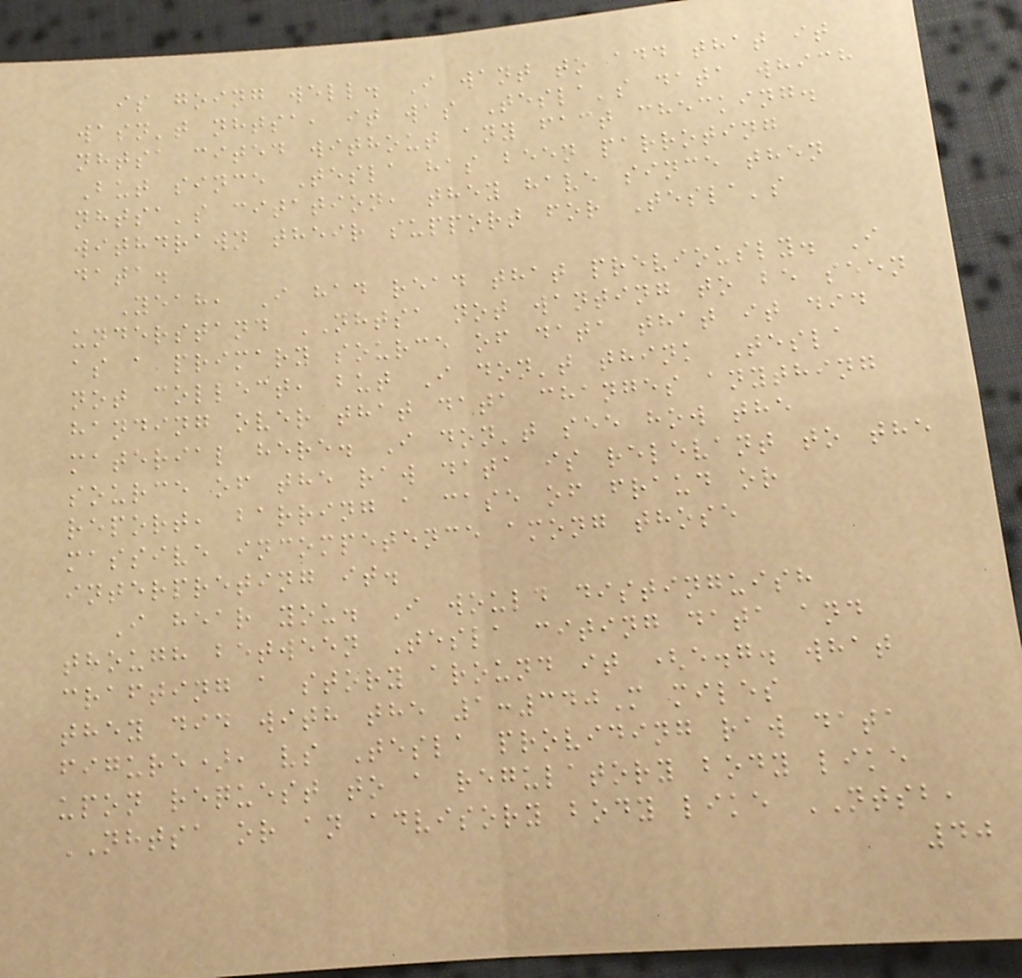is going well. I want to add that it
wasn't nhtsa, it was Tesla's data which
nhtsa cited without any fact checking.
But since Tesla has been parroting
nhtsa's citation, they have since then
withdrawn their support for Tesla's
data.
Yeah, I had read that previously. I
understand NHTSA not wanting to be seen
as a primary source of data that it did
not collect, but I don't think Tesla
handing over that data changes anything
material here. I don't see how the
source of the raw data is relevant to the
report, barring a case of fraud or
massive incompetence among those
interpreting it.
I hear you. I would distinguish
though between Tesla citing data and
crafting a story around it (e.g. what
they did with the 1:340M miles
figure), vs Tesla providing raw data
upon request to a regulatory body like
NHTSA or an advisory body like NTSB,
40
